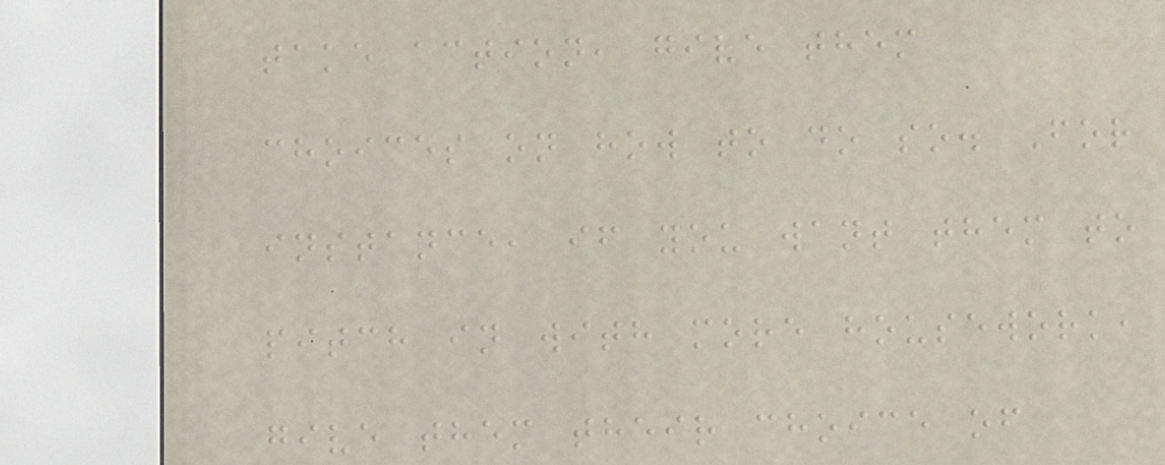take action, give them
choices on how to do so. For
instance, if you want them to
pitch in with more housework,
give them their choice of
